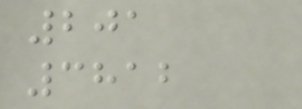201
3812
